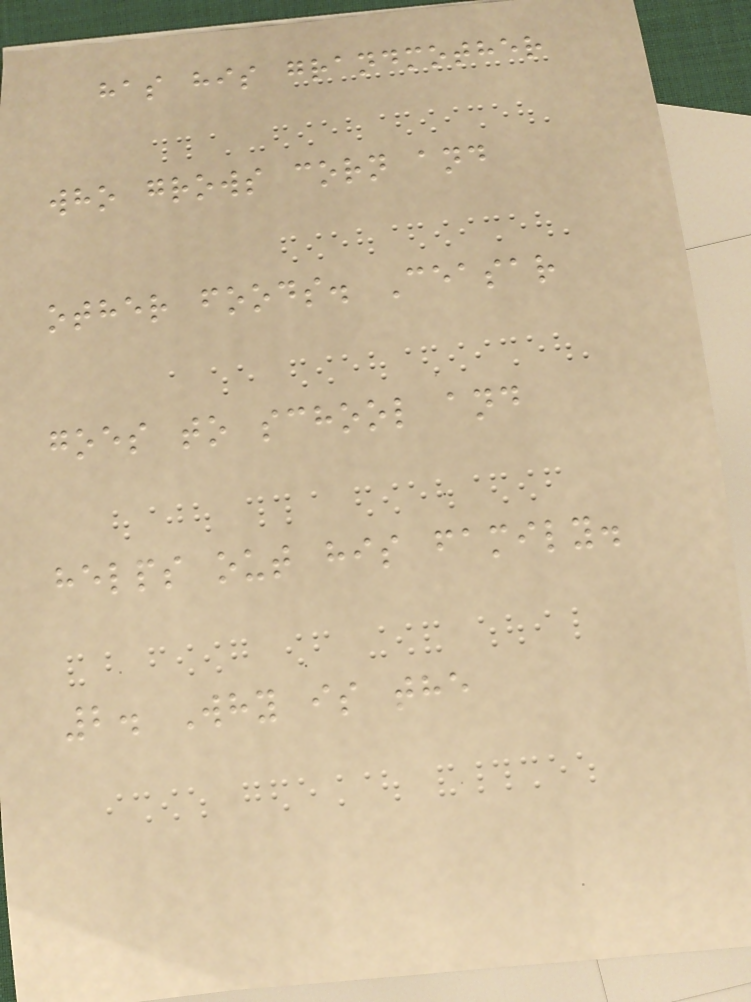has his grandmother
who grows corn and
other foods. Ceasar
goes to school and
helps out his family.
2. Why is the
